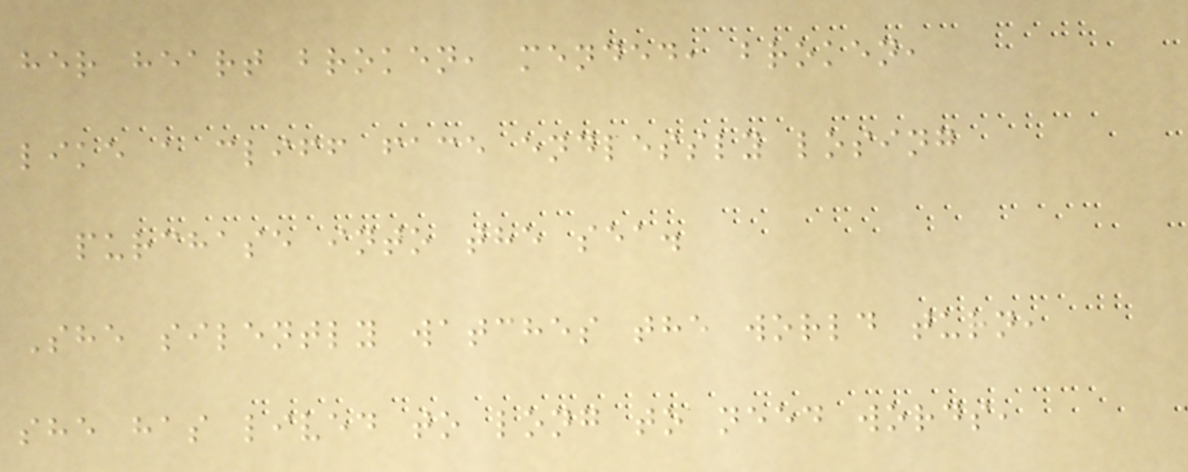her heart broken, mended, broken,
like a cliff face endlessly losing
purchase into the sea.
She silently watches the world turn,
she has lived to long to need words,
